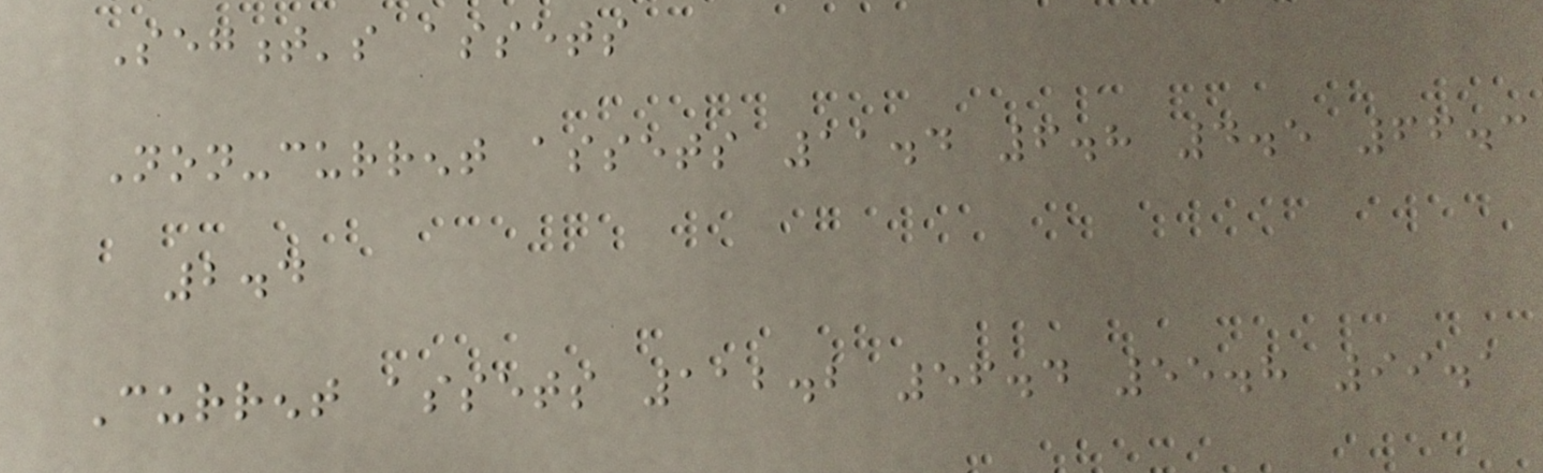Segment's assets
Non-current assets 11.4 6.8 4.5 66.3
2.4
Current assets 112.2 56.4 55.8 99.1
